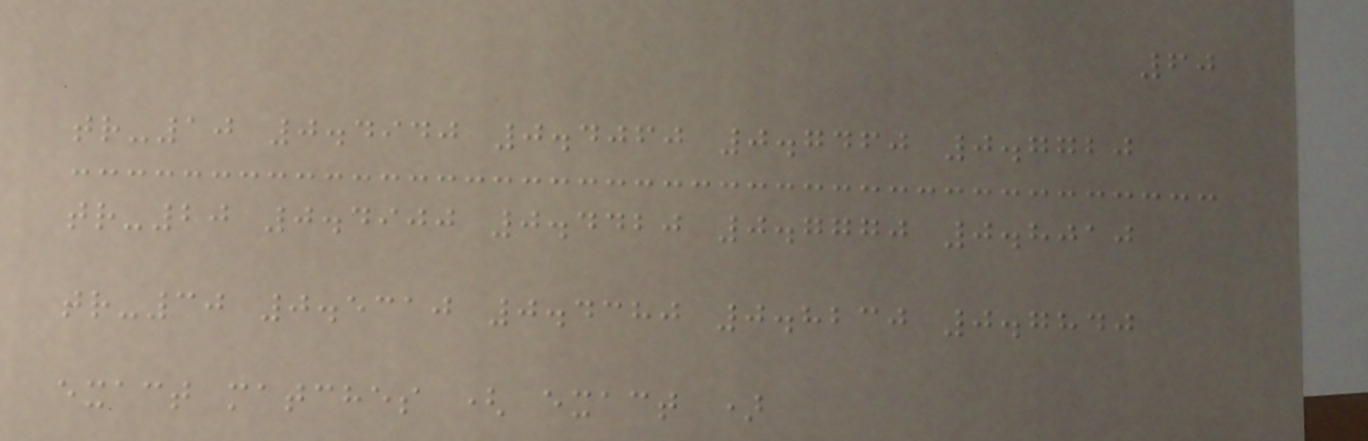60
tr-10 0.4940 0.4060 0.7460 0.7720
tr-20 0.4900 0.4420 0.7770 0.8010
tr-30 0.5310 0.4380 0.8230 0.7840
exact matches ( exact )
